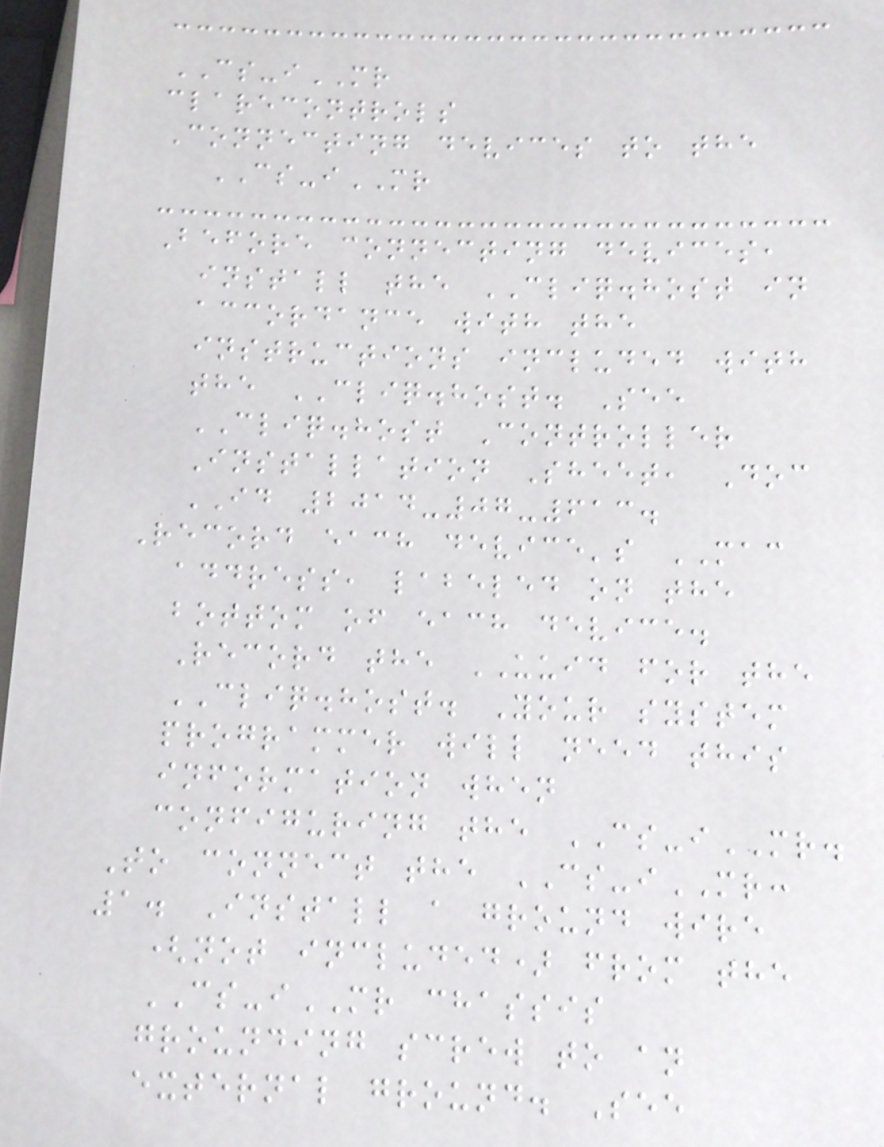CS-iMR
clarecontrols
Connecting devices to the
CS-iMR
Before connecting devices,
install the CLIQ.host in
accordance with the
instructions included with
the CLIQ.host. See
CLIQ.host Controller
Installation Sheet, Doc
ID 2014-07-613.
Record each device's MAC
address, labeled on the
bottom of each device.
Record the UUID for the
CLIQ.host. Your system
programmer will need this
information when
configuring the CS-iMR.
To connect the CS-iMR:
1. Install a ground wire
(not included) from the
CS-iMR chassis
grounding screw to an
external ground. See
